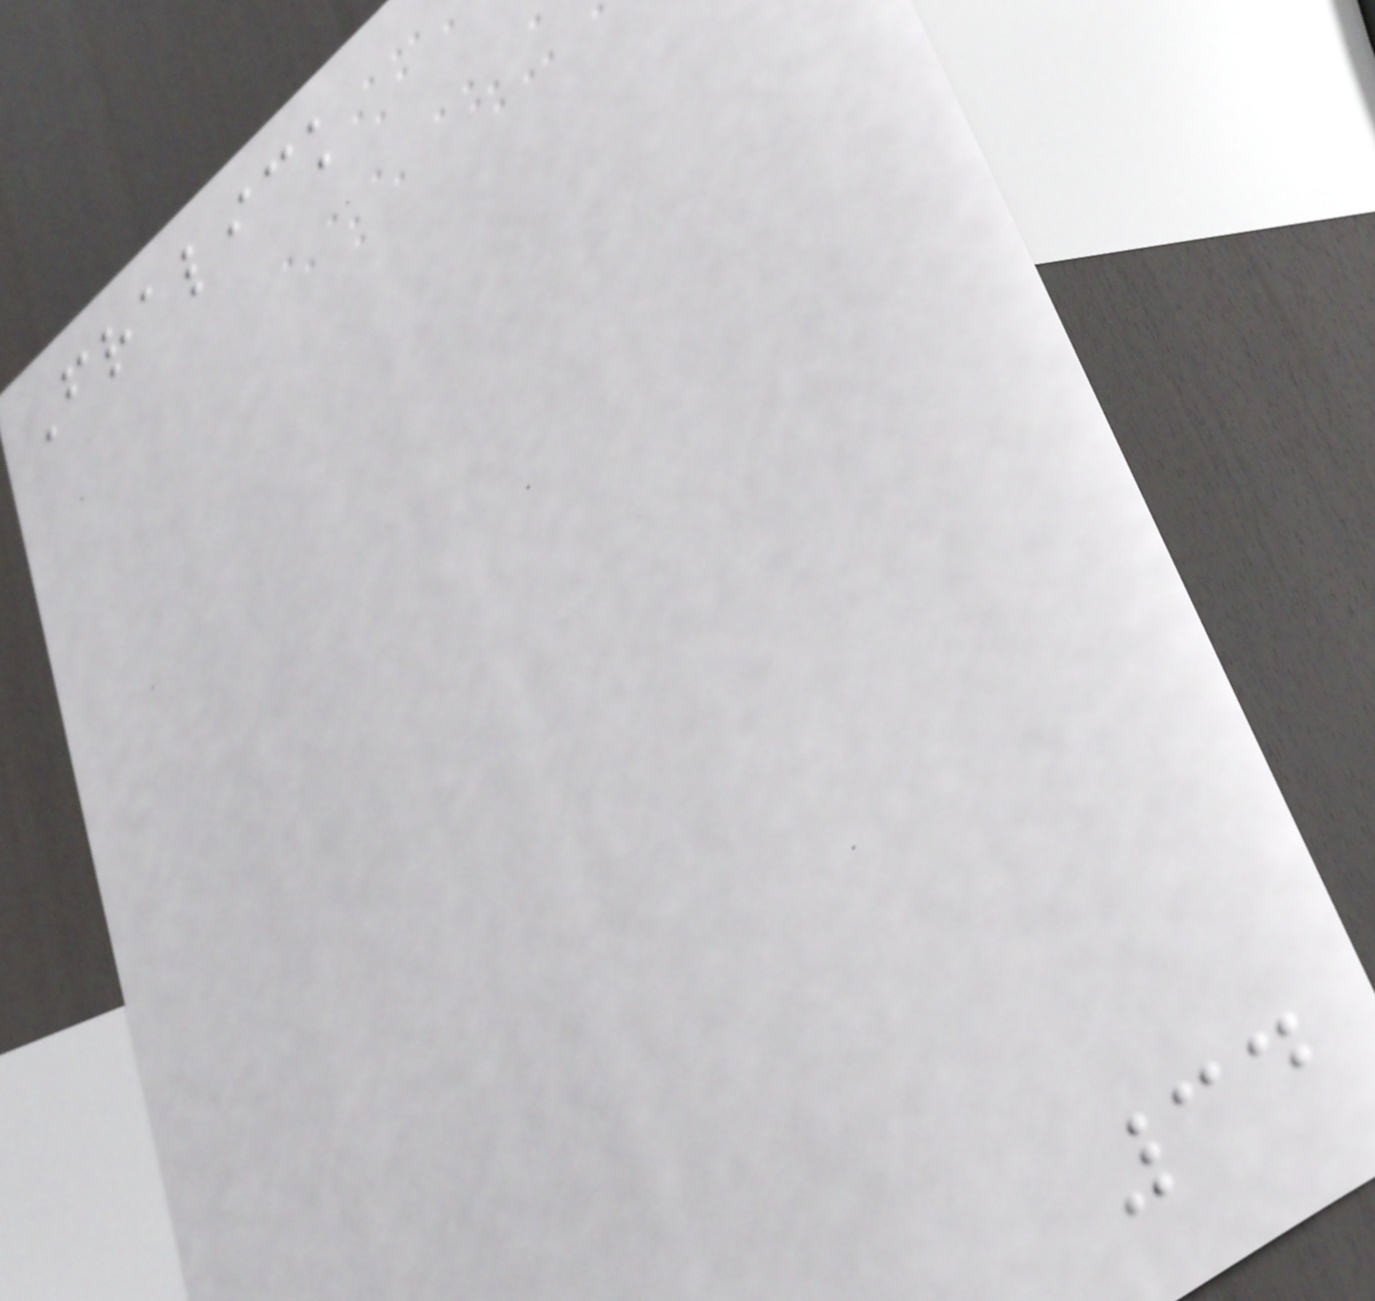Fralick
34
